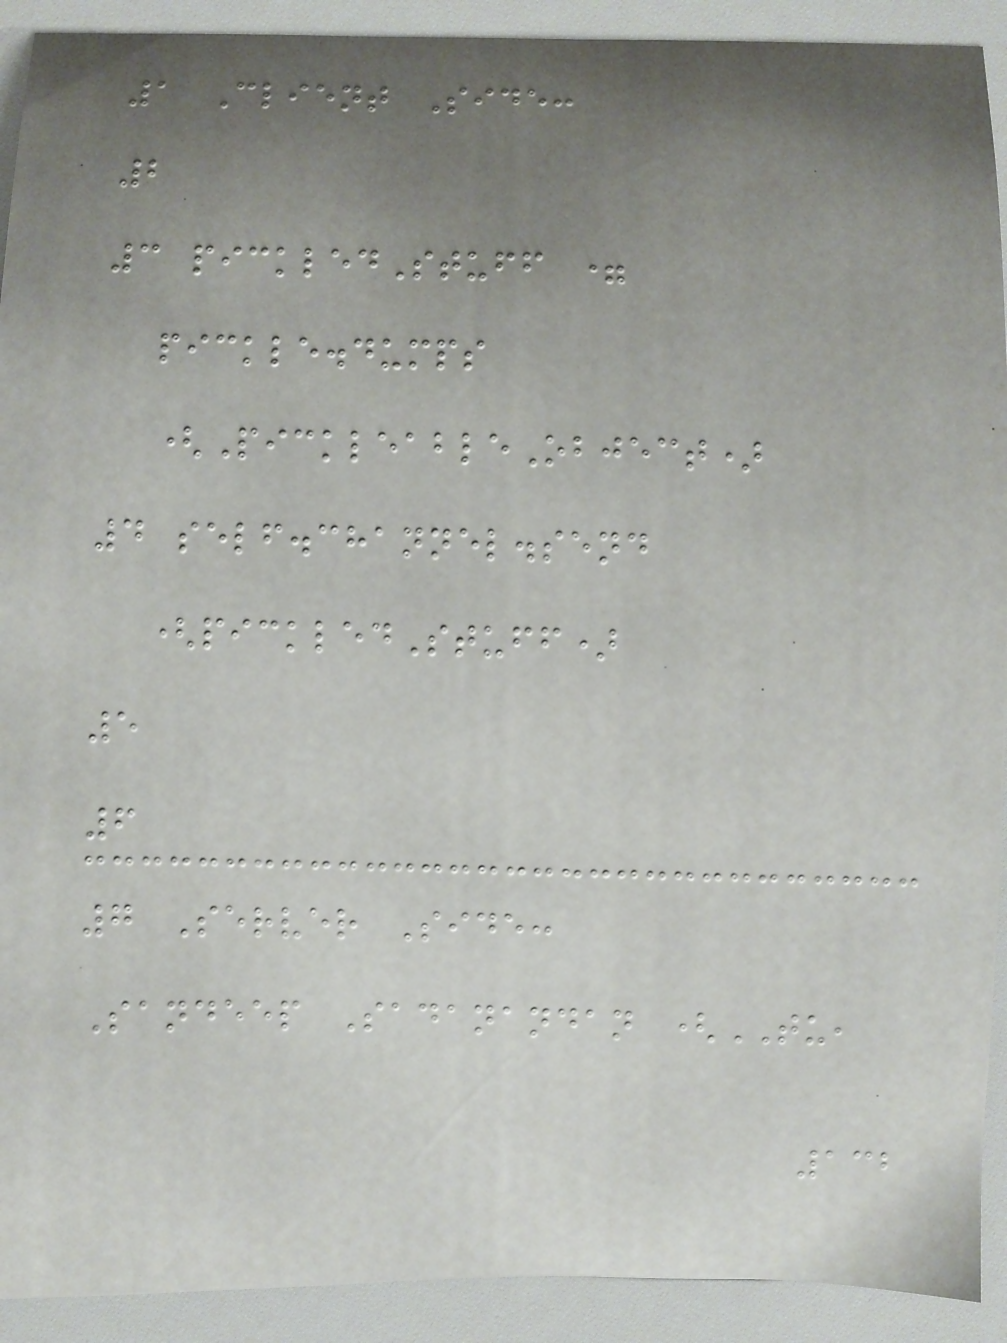1 Client Side:
2
3 pickledStuff =
pickle.dumps
(PickleableObject)
4 self.channel.send
(pickledStuff)
5
6
7 Server Side:
Sandeep Sadanandan (TU,
132
